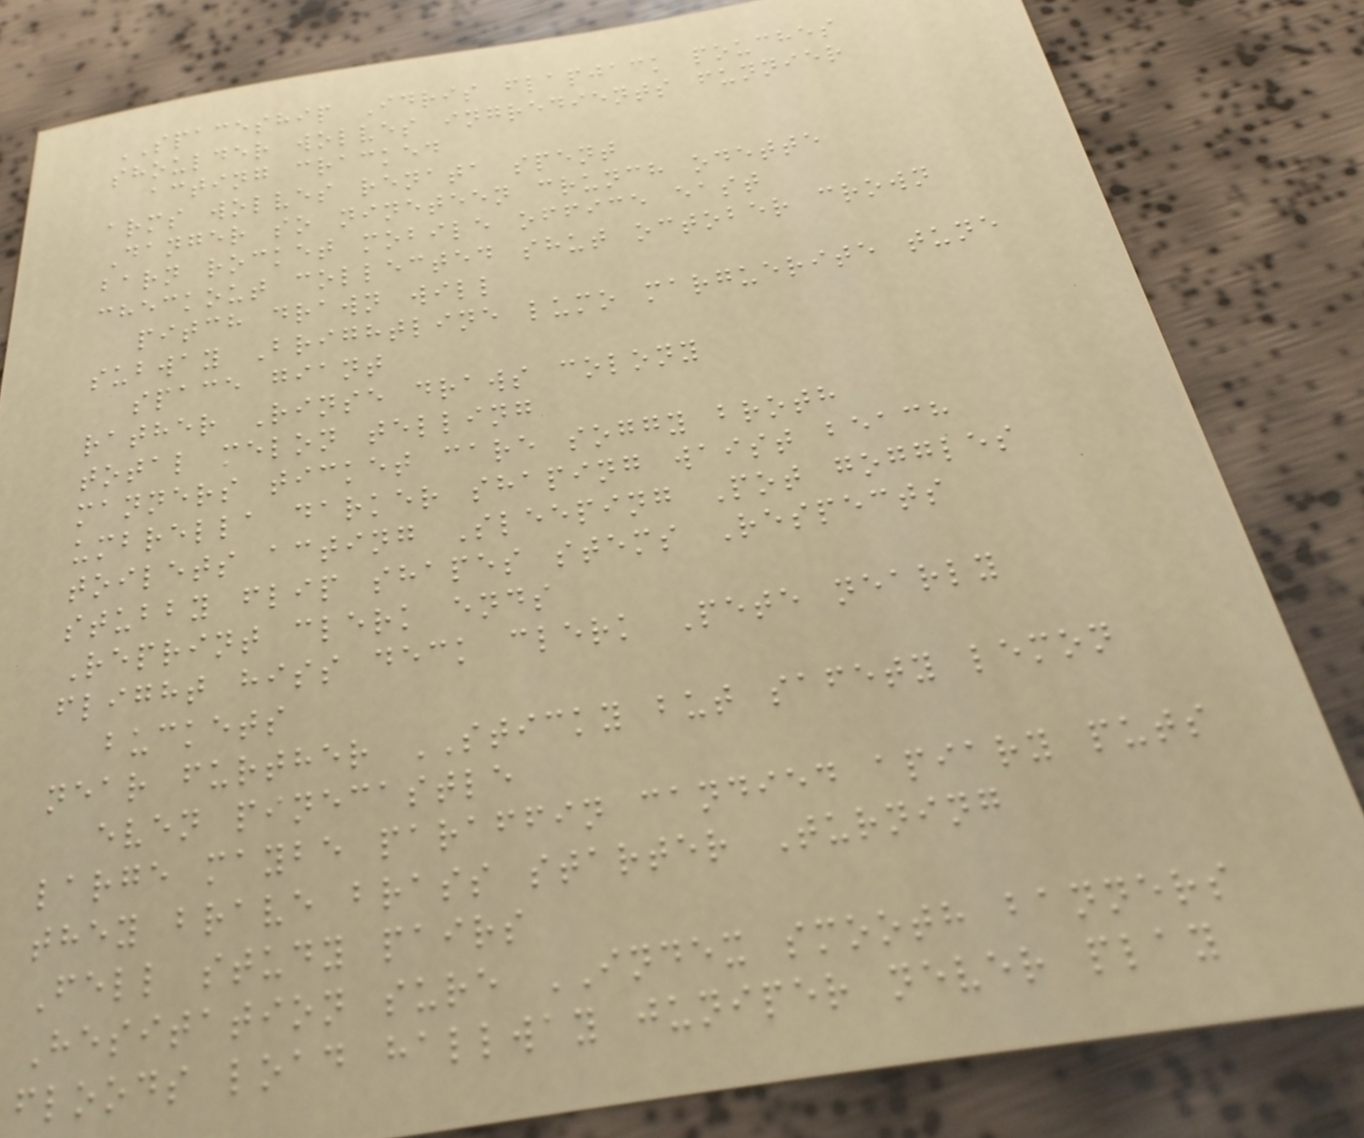SPACESHIP Idris flapjack pouches
shoulder wolves ingredients funnier
acting cracked
arms wolves renata spent
Danger so nineteen crunch odette
barn rocket mobile office east
checkout collected shut october crown
pitch drawn will
subway Brightline lumo marguerite tune
space giant
rather Rinse draws colony
total melon telling
manners ticket care soggy broth
umbrella darker shaping waist beach
toilets acting Sleeping Pot goggles
stubby flip shapes stems Respects
Reprint clerk ends
flight hiss deck clerk Pete nearly
buckets
near further STICKY but safety lemon
even pinecastle
large maybe paraffin candied apiary puts
they brave brass starter Turning
Fell study pairs
Hesitation sure INDEX smooth banners
floods load hallway juniper never play
